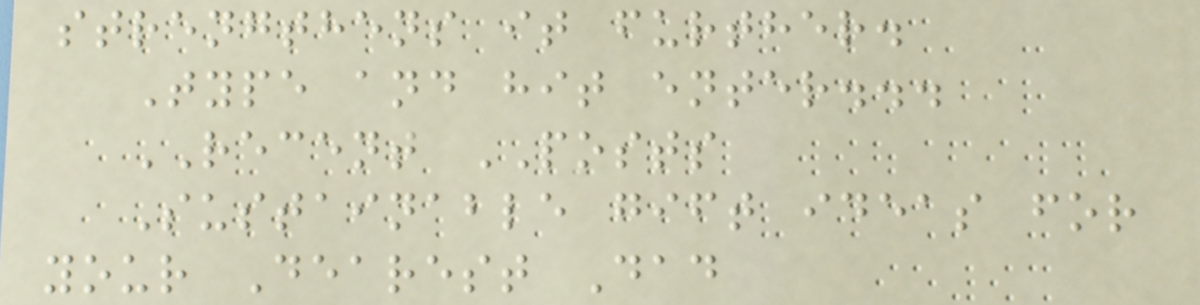strengthens it further.
Type and hit enter...
RECENT POSTS
Sustainable gift ideas for
your Dearest Dad
